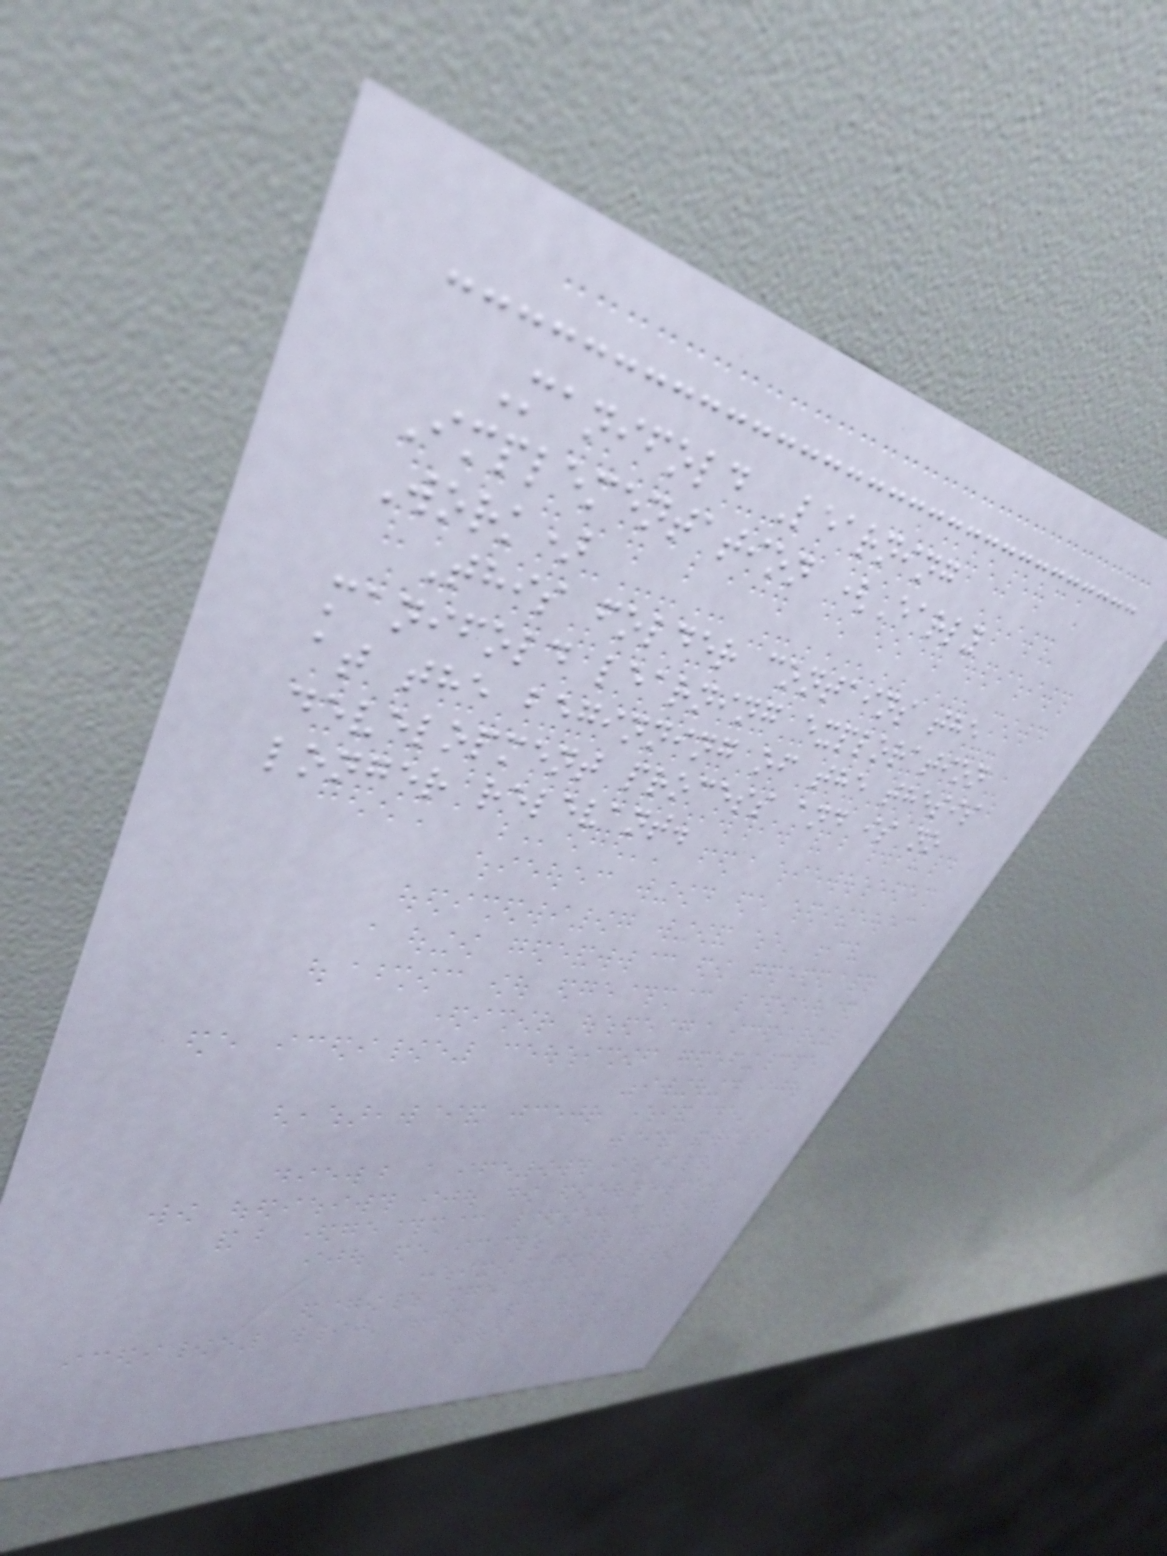Manifold Learning
Implementation (Early
Work)
This folder contains the
manifold learning exploration
at the beginning of the thesis
development process and is no
longer relevant.
